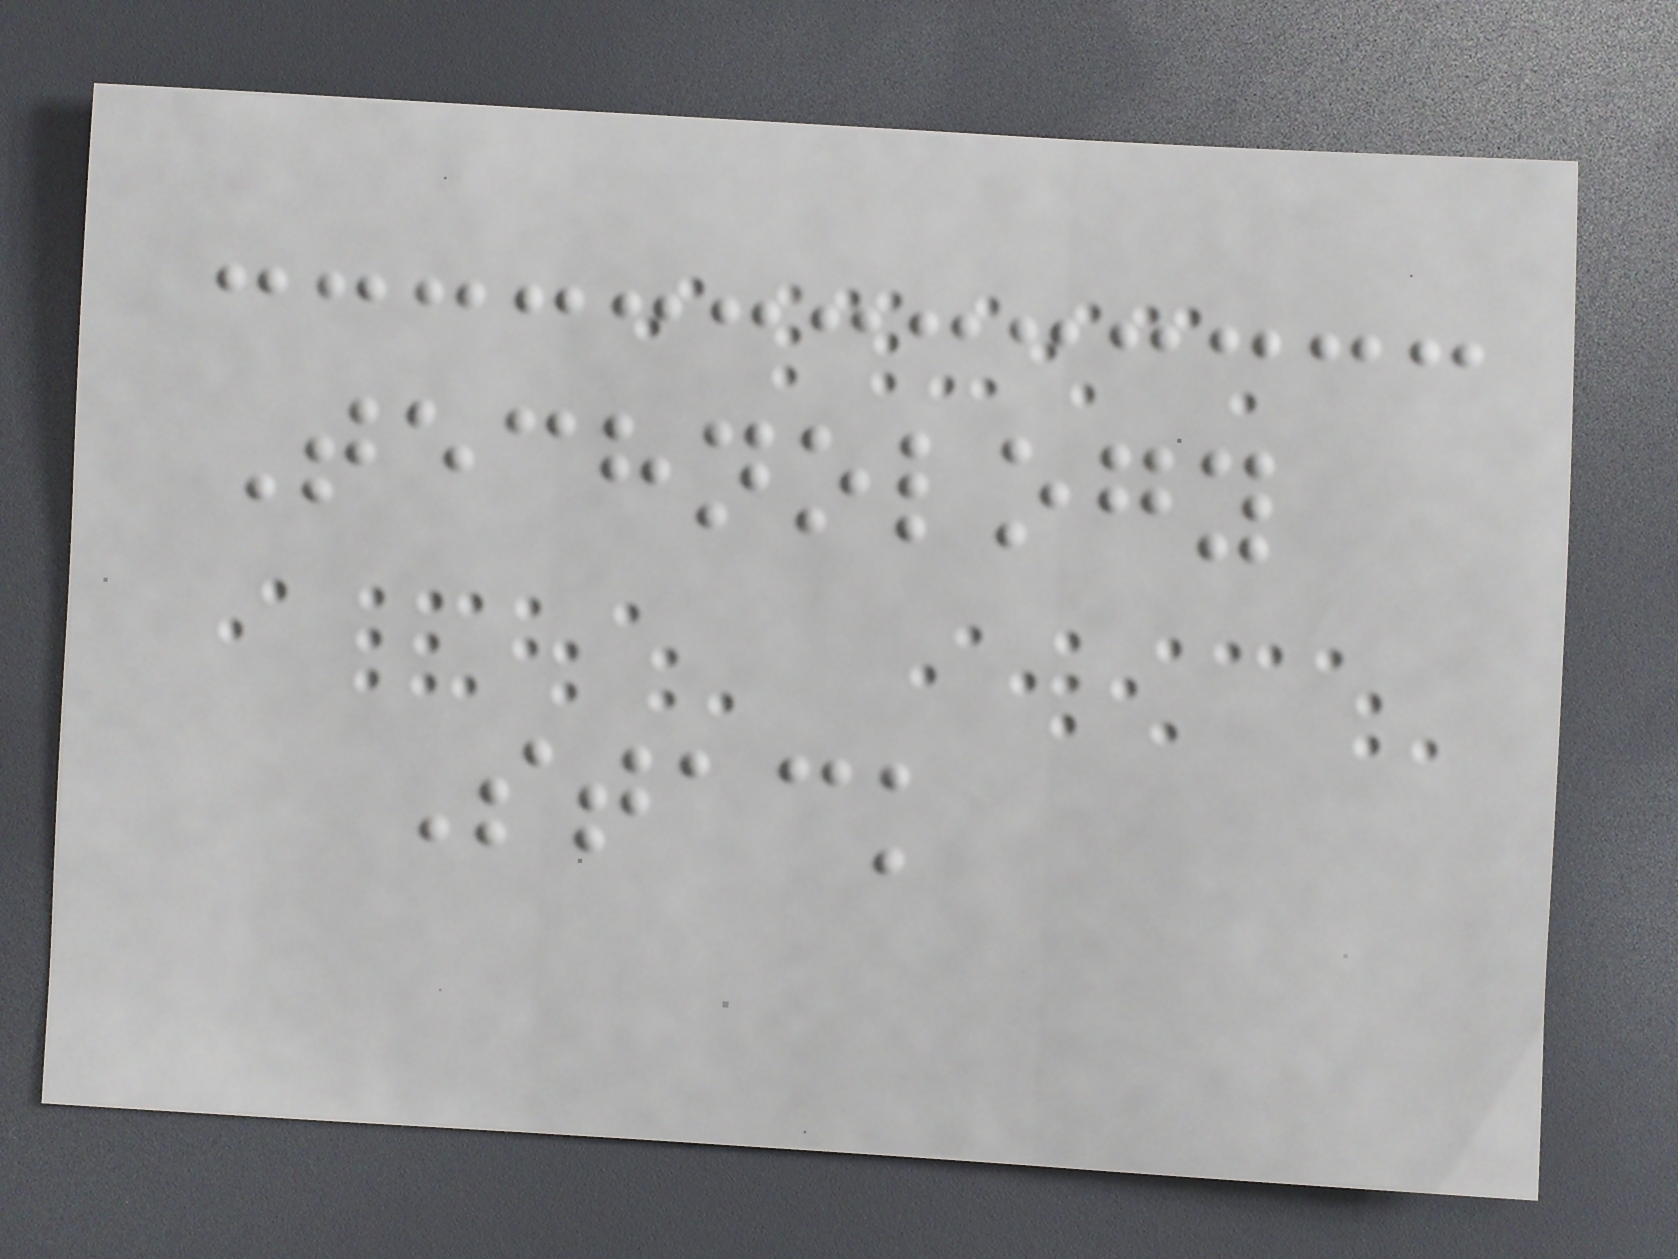Technology
Stack
